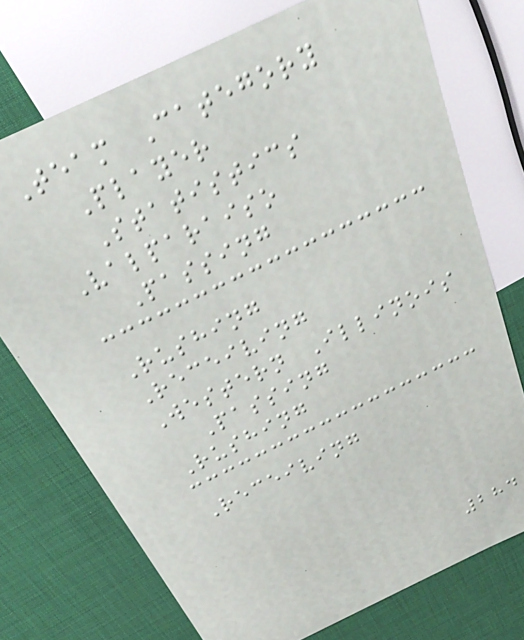Team Category
Player
Statistics
Valparaiso
Passing
Rushing
Receiving
Western Illinois
Passing
Rushing
Receiving
284
